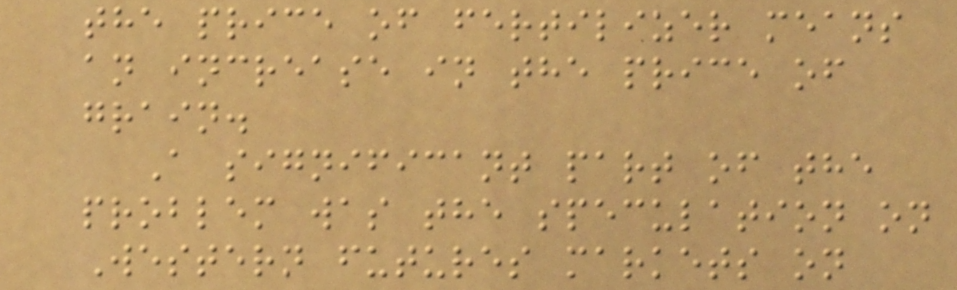the price of fertilizer means
an increase in the price of
grain.
A significant part of the
problem was the speculation on
Western futures markets on
